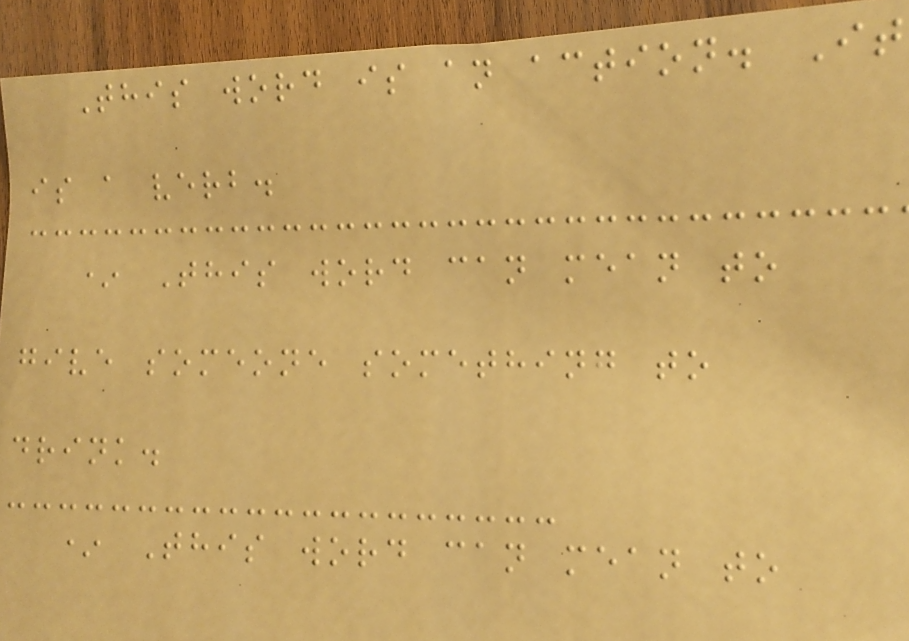This word is an action. It
is a verb.
* This word can mean to
give someone something to
drink.
* This word can mean to
